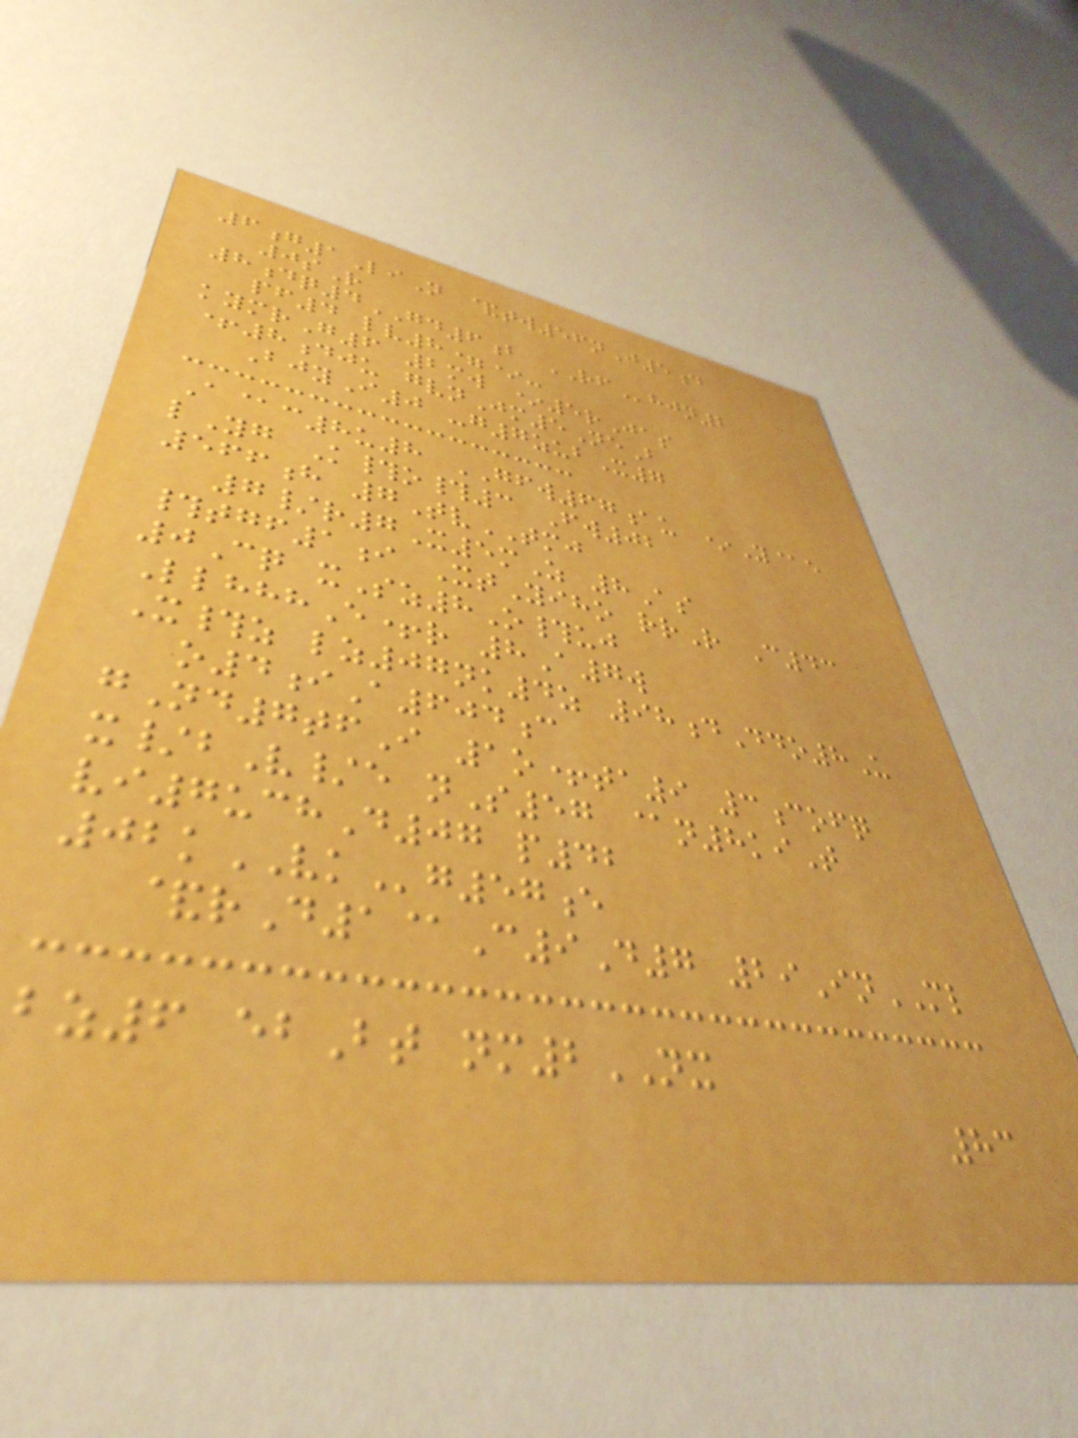6g1LiN &tw56nJ5d
0sR
8dq4GD6b RFhjn2
pf4 lv8=*-
kymrG6 2mw *5rJas
+8dju gvnJm5NeB
BjyI0 -g7zubX7
A@c8u8 GFW67au *Y@e
lYg K#o#3 Fw02
566h 7TvTMJ
7/r7X5mZ 8As
#tgf1i XtYiho rrR C43
0Cq xSz8O#uj
LlhhhE+r 8A7w
X#z lz07nk4z 98dDdo8U
o4iA604c
gNd7tfI 1o+ta9 3cofq
x/bV/e nS57 @n8kiT
vi7uchD07 p42
02kVKg57e
&rD1@C9D7 29InML
bz6 ebBt nm2NX
83
